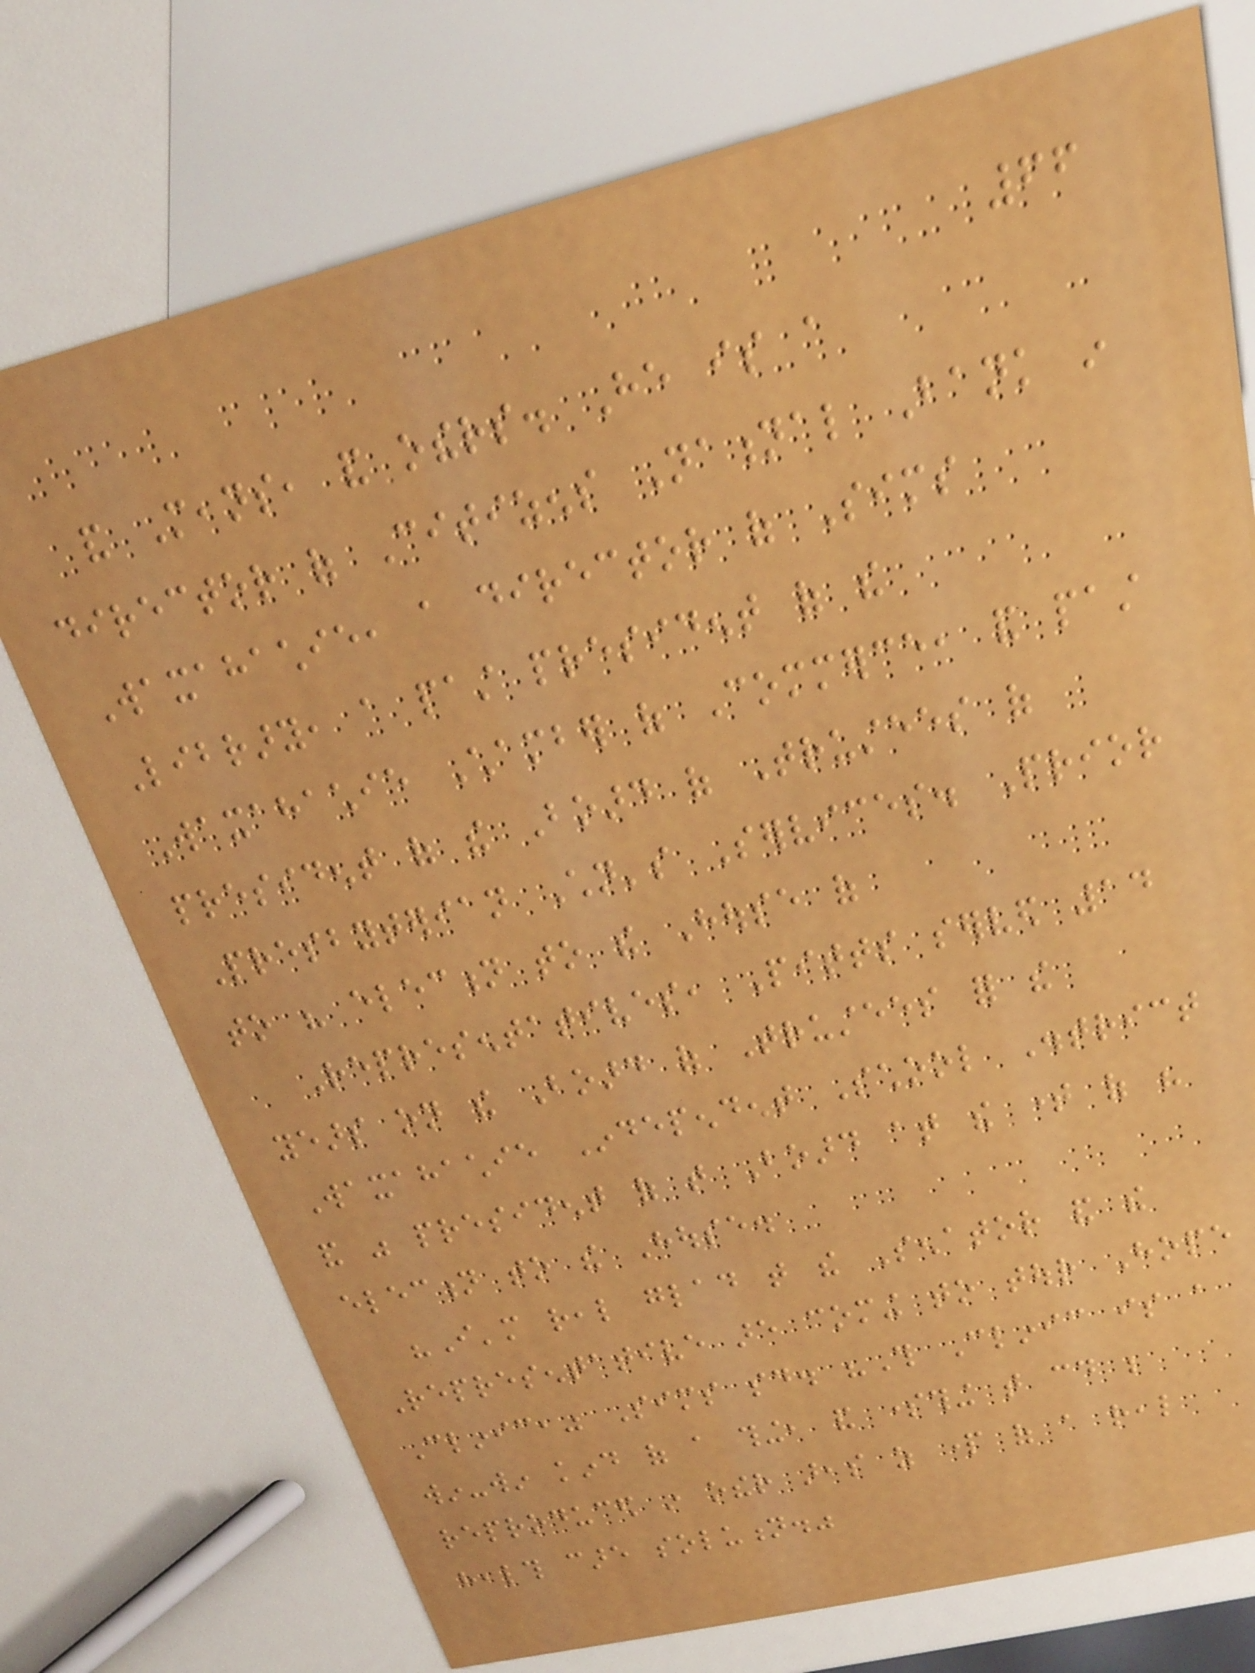66
and Means, and others. He is a
director of Citizens National Bank in
Waxahachie, a director of Sims
Library, a past president of the
Waxahachie Chamber of Commerce, and past
president of the Board of Trustees of
Presbyterian Children's Services. Prior
to his election to the House of
Representatives, Pitts served 14
years on the Board of Trustees for the
Waxahachie Independent School District
and was president of that Board at the time of his
election to the House.
"I'm real glad that the Senator and the
Representative are coming to tour Hope
Clinic," Sims said. "This Clinic is a
win-win kind of a thing, and something that could be
reproduced in other areas as part of a real
health care solution."
